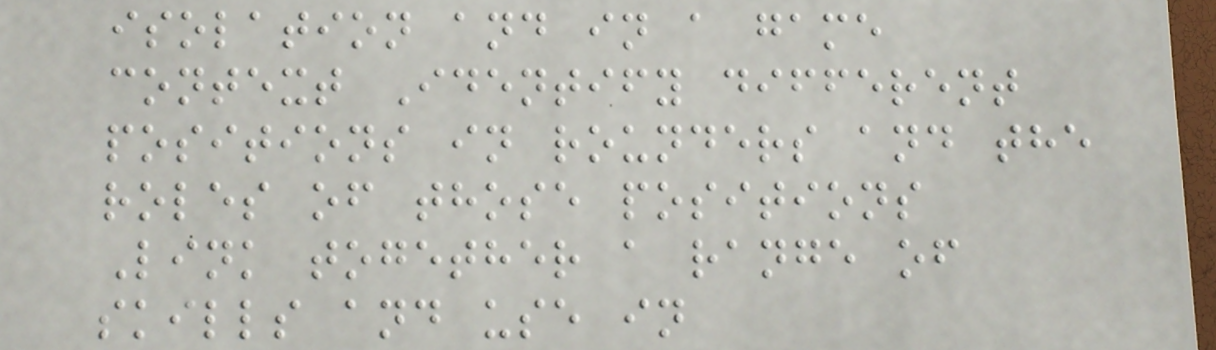isolation and in a game
context Identify different
positions in rounders and the
roles of those positions
Link together a range of
skills and use in
